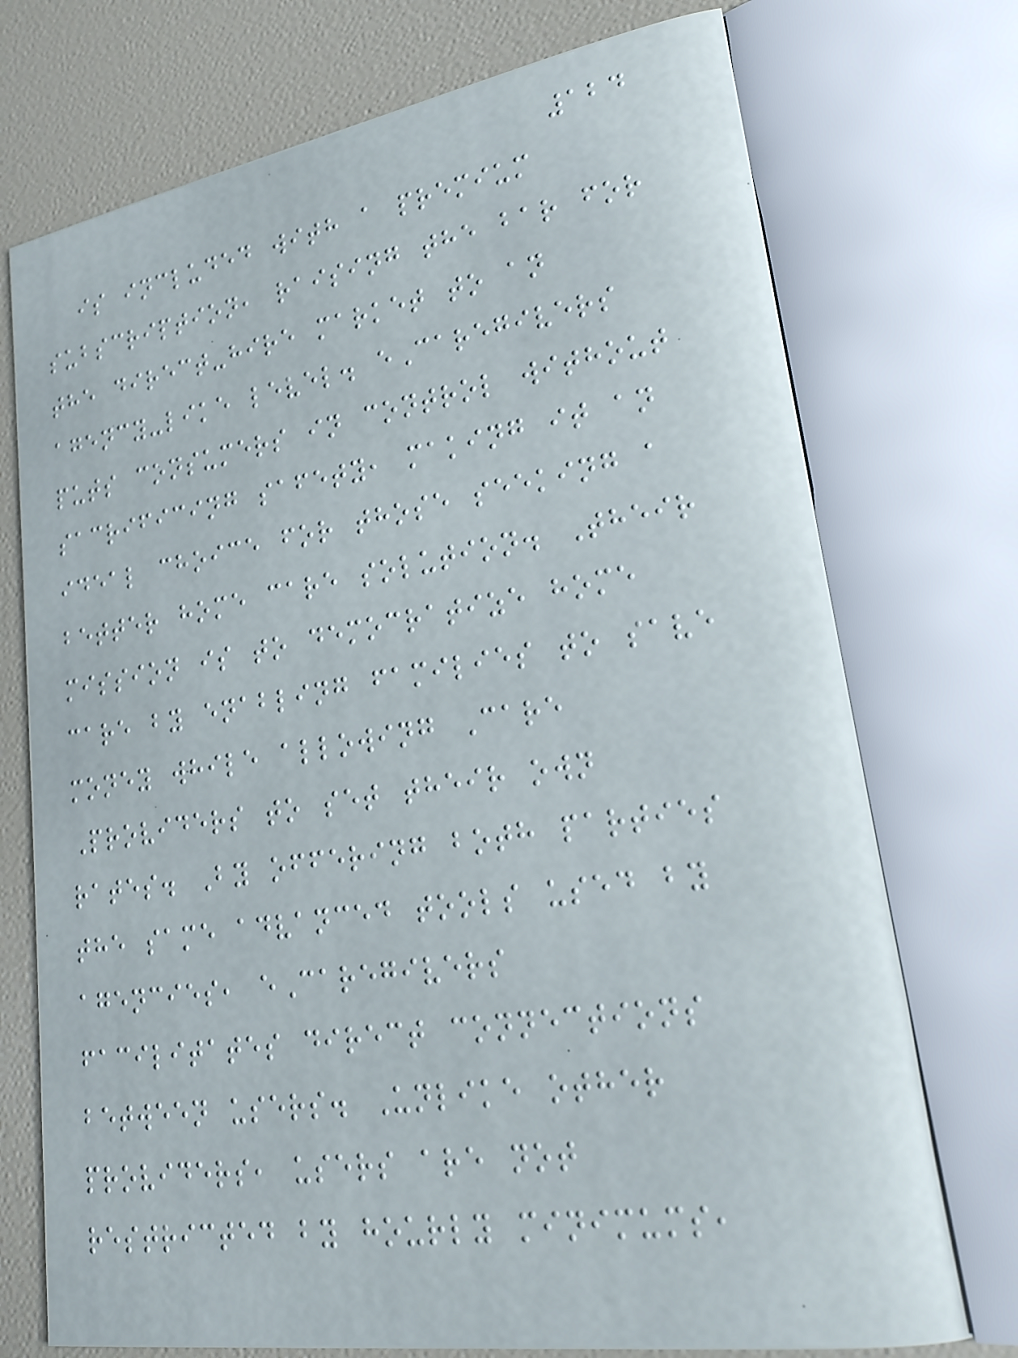124
is included with a premium
subscription, raising the bar for
the direct-hire market to an
agency-like level. eCaregivers
puts consumers in control without
sacrificing safety, making it an
ideal choice for those seeking a
better home care solution. Their
mission is to democratize home
care by enabling families to save
money while allowing Care
Providers to set their own
rates. By offering both parties
the same advanced tools used by
agencies, eCaregivers
facilitates direct connections
between users. Unlike other
providers, users are not
restricted by hourly minimums,
